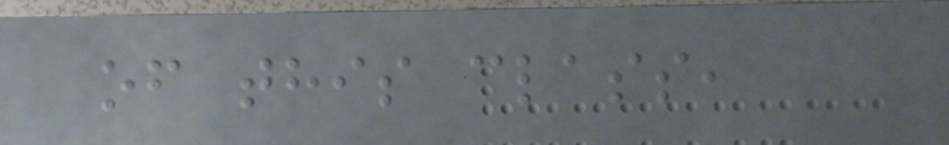of this class,
